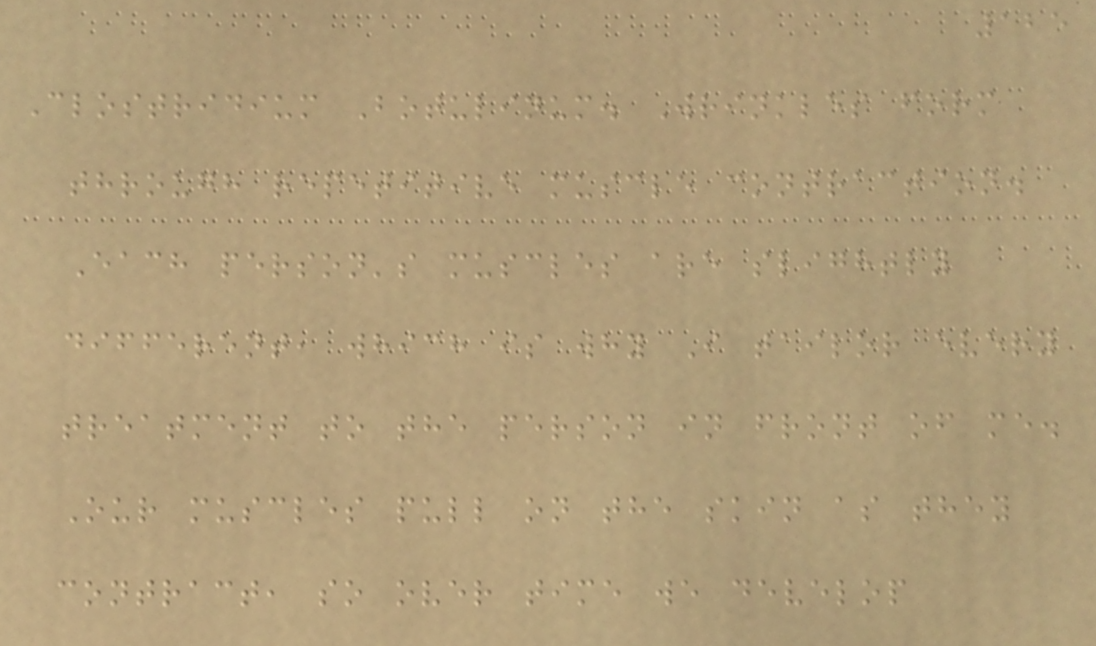125
Clostridium Botulinum. Wrinkles form
through repetitive muscle contraction.
Each person's muscles are slightly
different, which is why I tailor every
treatment to the person in front of me.
Our muscles pull on the skin as they
contract, so over time we develop
